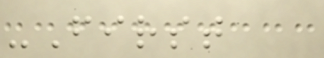-First
